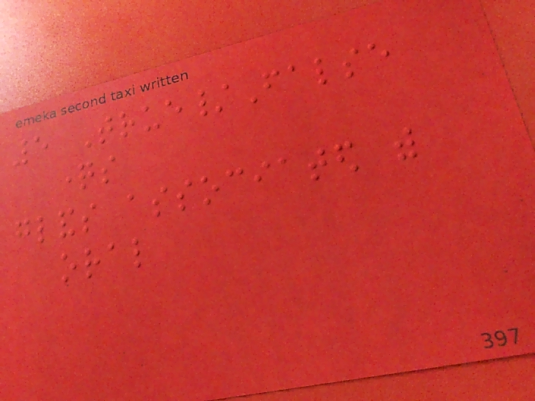5 True/False
questions
glands associated with
oral
